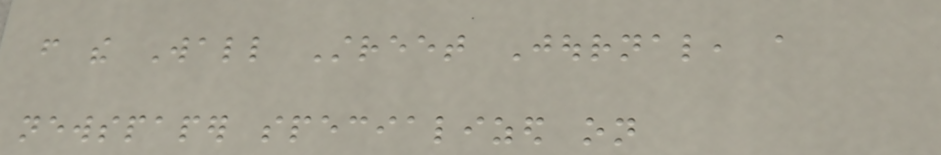from the Wall Street Journal, a
newspaper specialized on
